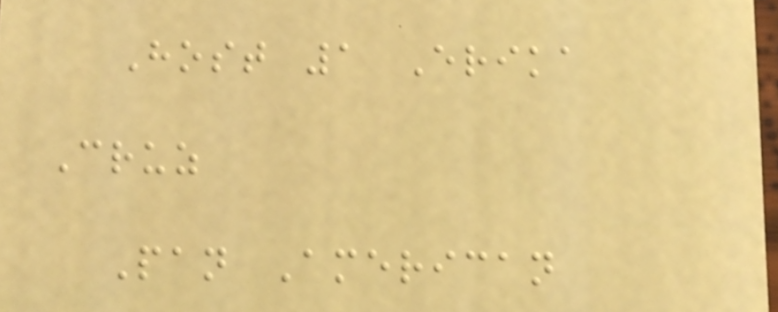Host 1 Erika
Cruz
Pan American
